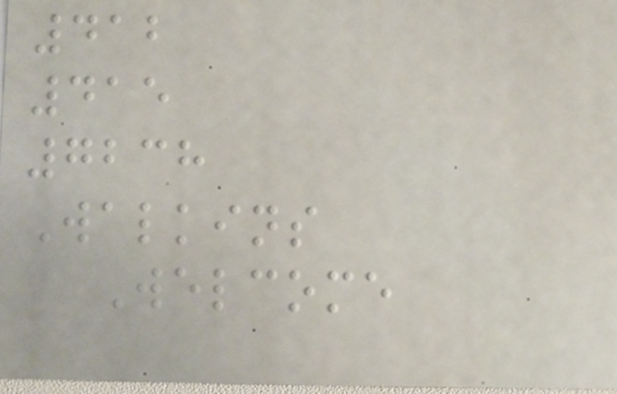412
415
7238
Walkins
Welcome
